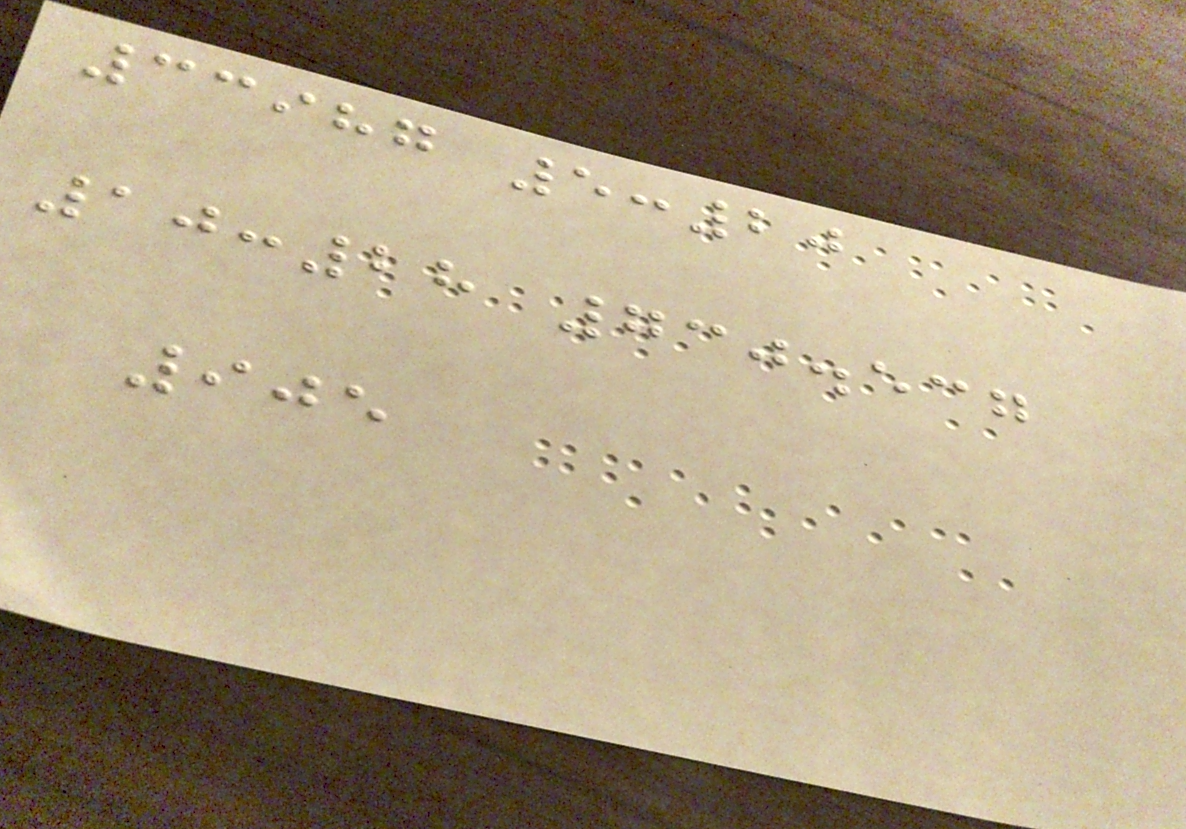33987 5:20
10:28 730.537
905
